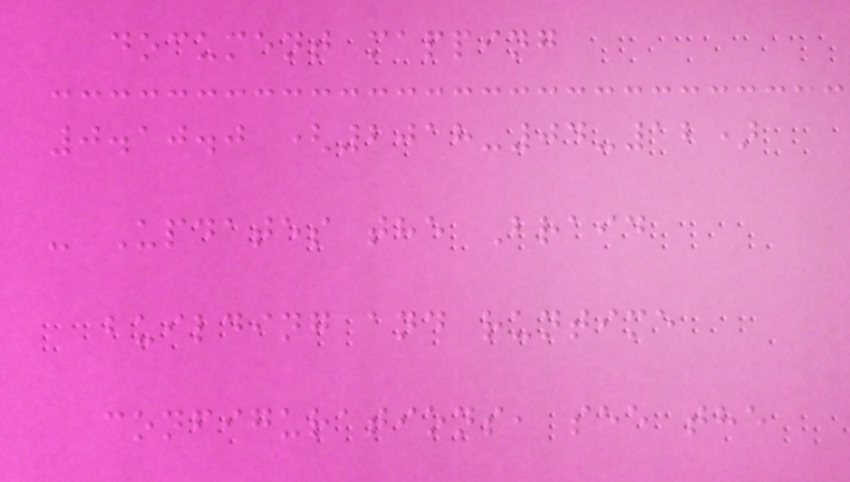document mapping
0.10.0 (2018-04-12)
- Updates the Braid
building and runtime
configurations, see the
